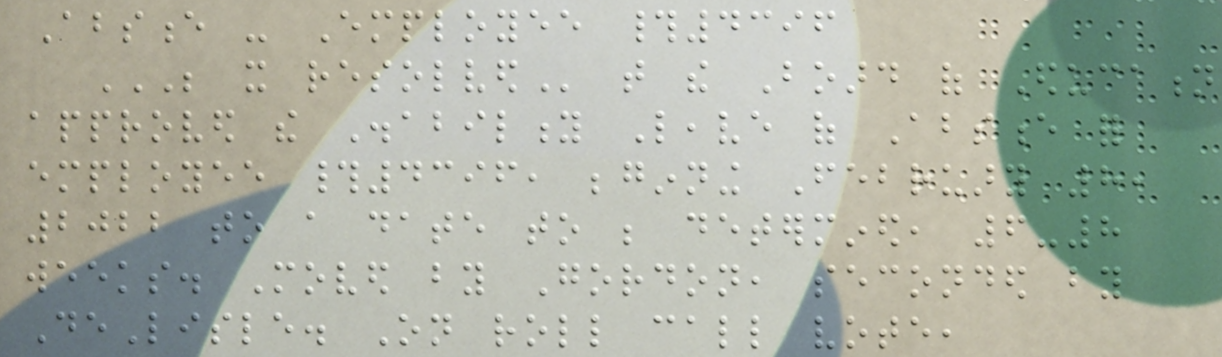Absence - Employee #4396
BE IT RESOLVED that the Board of Education
approved the Disability Leave of Absence for
employee #4396, beginning February 8,
2022 to a date to be determined, 6-8
weeks. Moved by Gordon, seconded by
DeLisle. On roll call vote,
